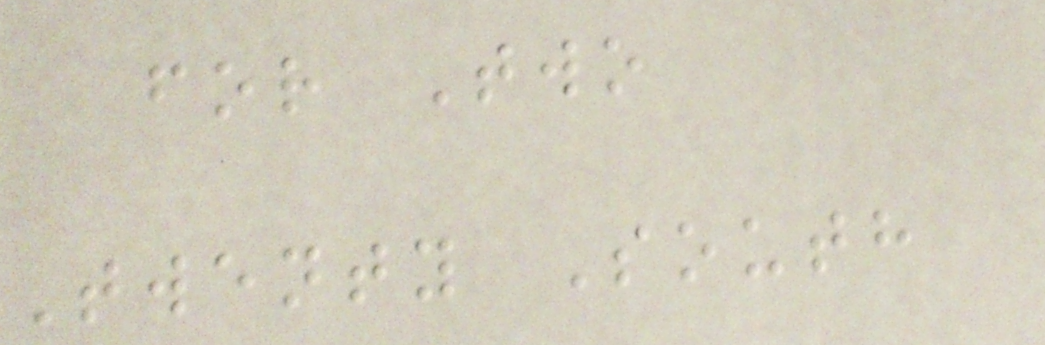for Two
Twenty South
